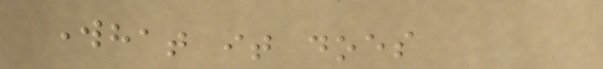What it does
